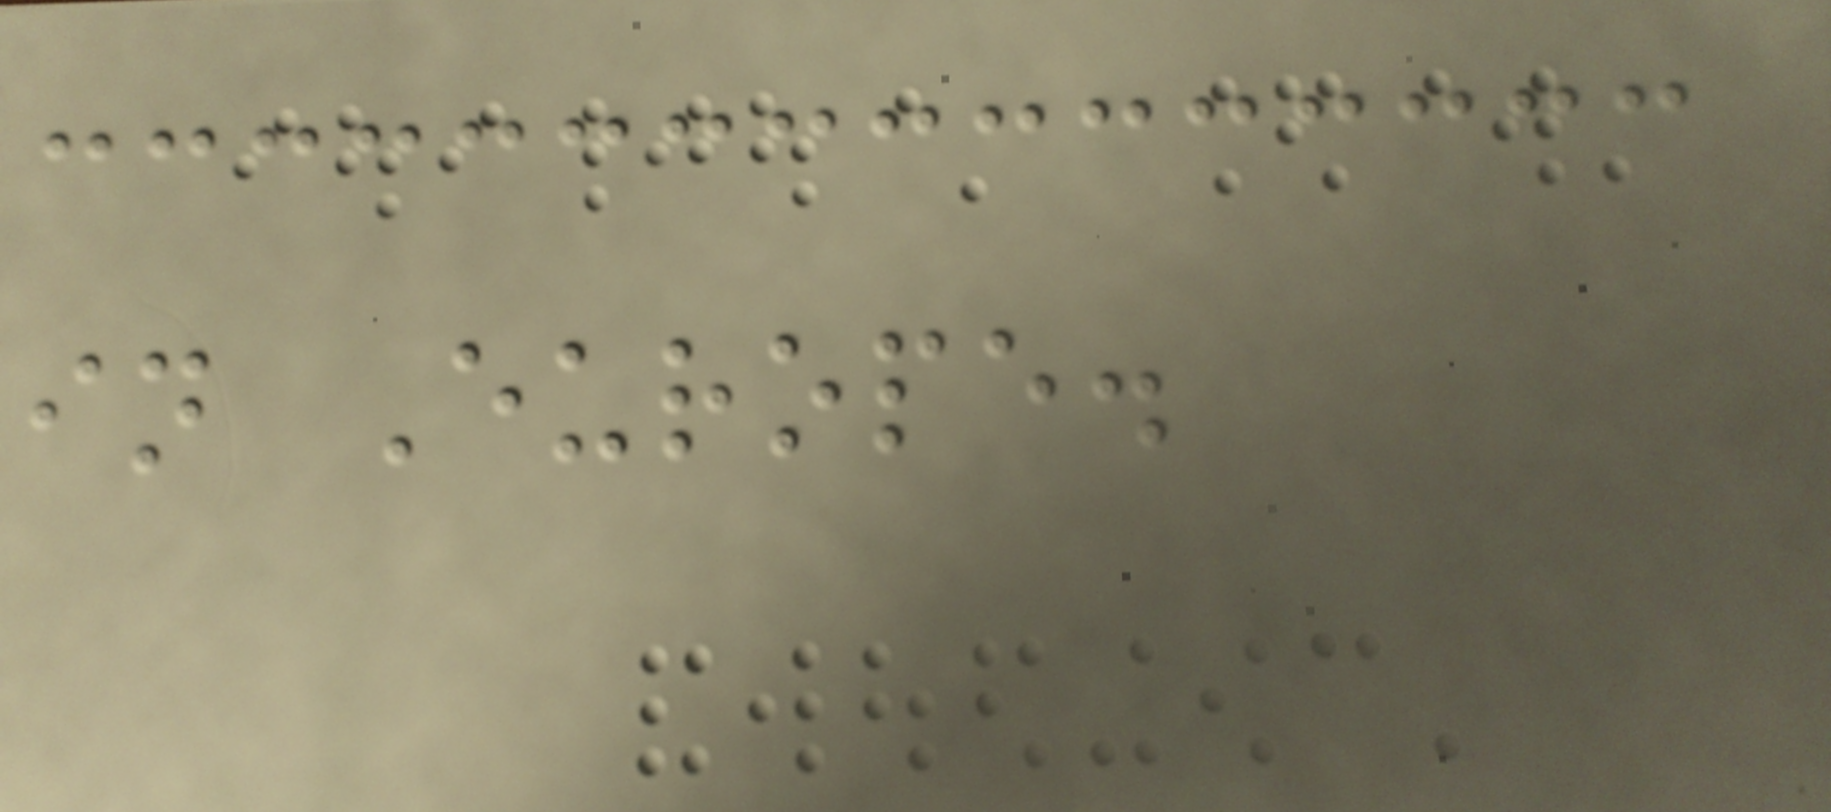in Europe.
